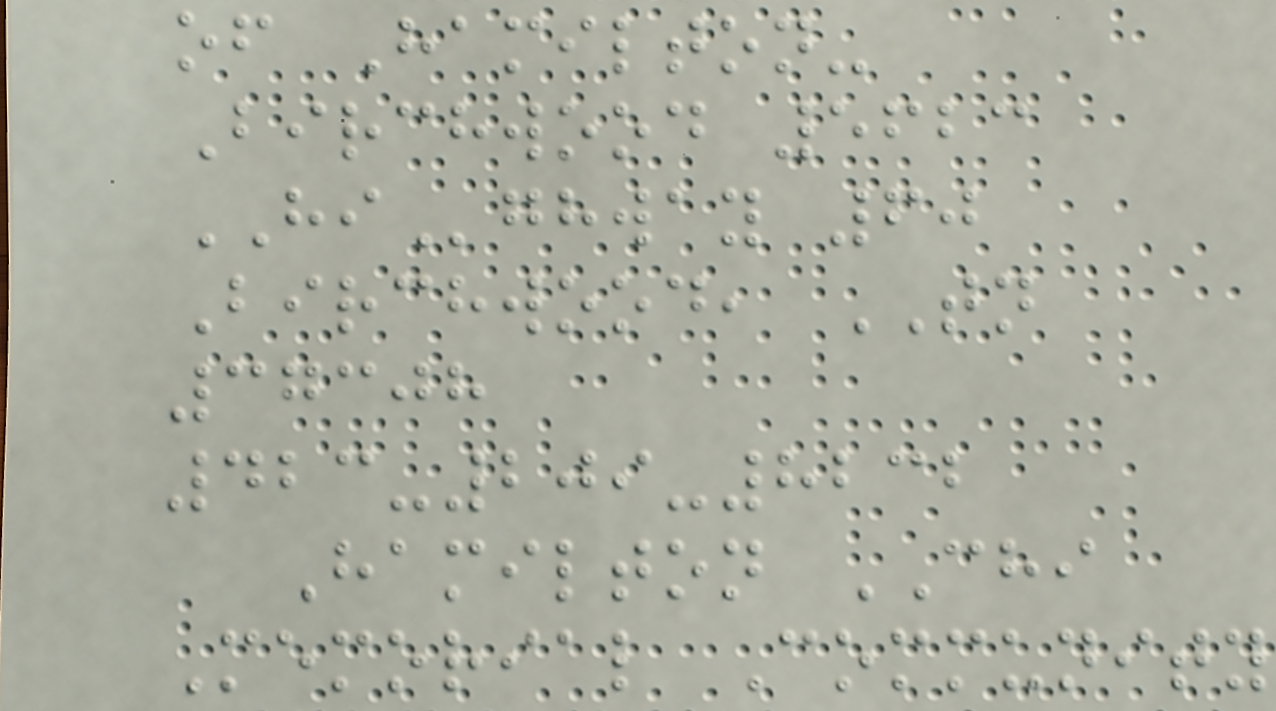of Hamilton-
Birchwood 5623
HIghway 60
Birchwood, TN
37308
423-209-8232
Hamilton CHI
Memorial Community
